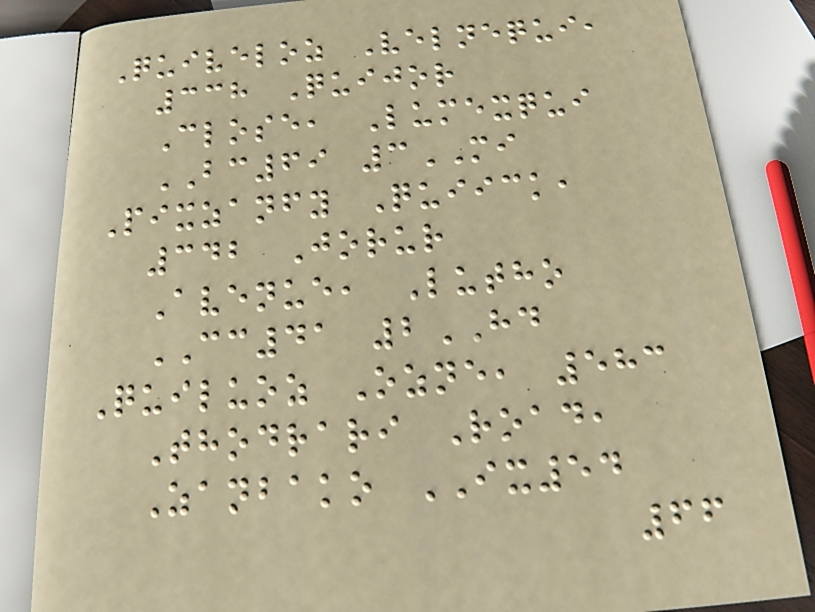Quiveloz Velnequi,
338 Quijor
Close, Lumexqui
BC69 3MI
Pixzanfy Quiick,
342 Jorur
Avenue, Lutho
CC41 2HD
Quiluoz Ozne, 583
Thodrari Road,
Zanbako IX54
66
